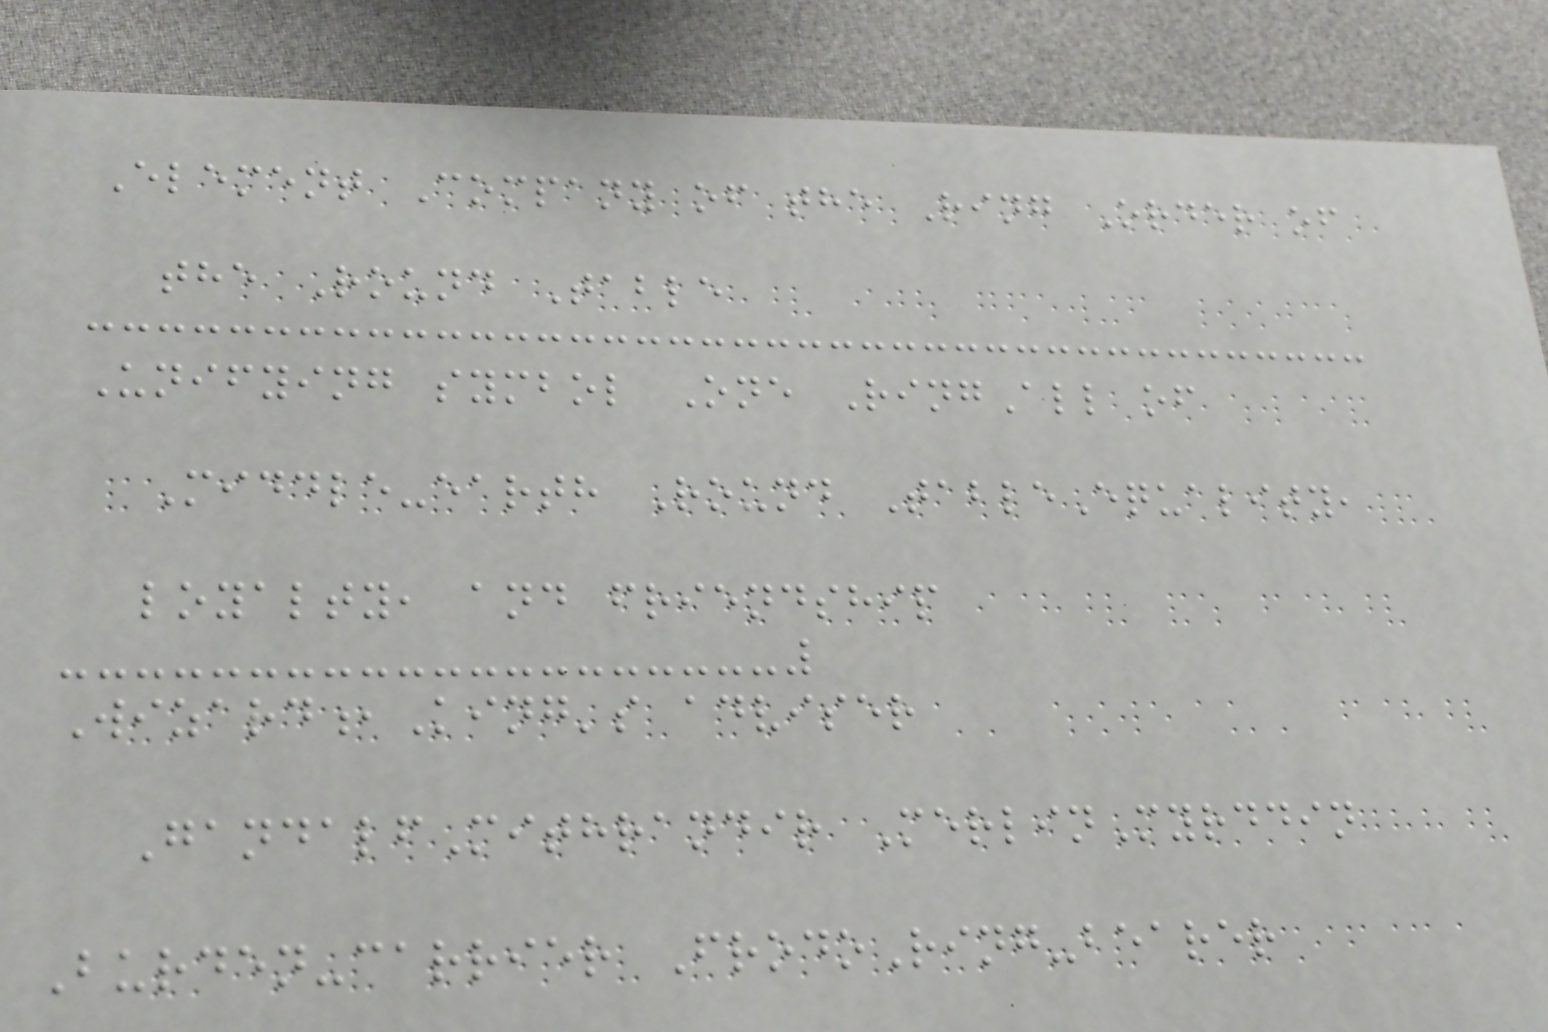Element Company of the Ring Order of
the Round Table
Unifying symbol One RingAll of
Middle-earth Round TableEquality,
loyalty, and friendship
Wizard,King's adviser
GandalfMithrandir MerlinMyrddin
Burden-carrier FrodoRing-bearer
